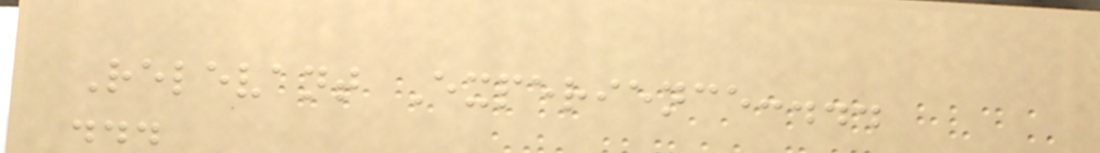Relevant Experience:...
...
